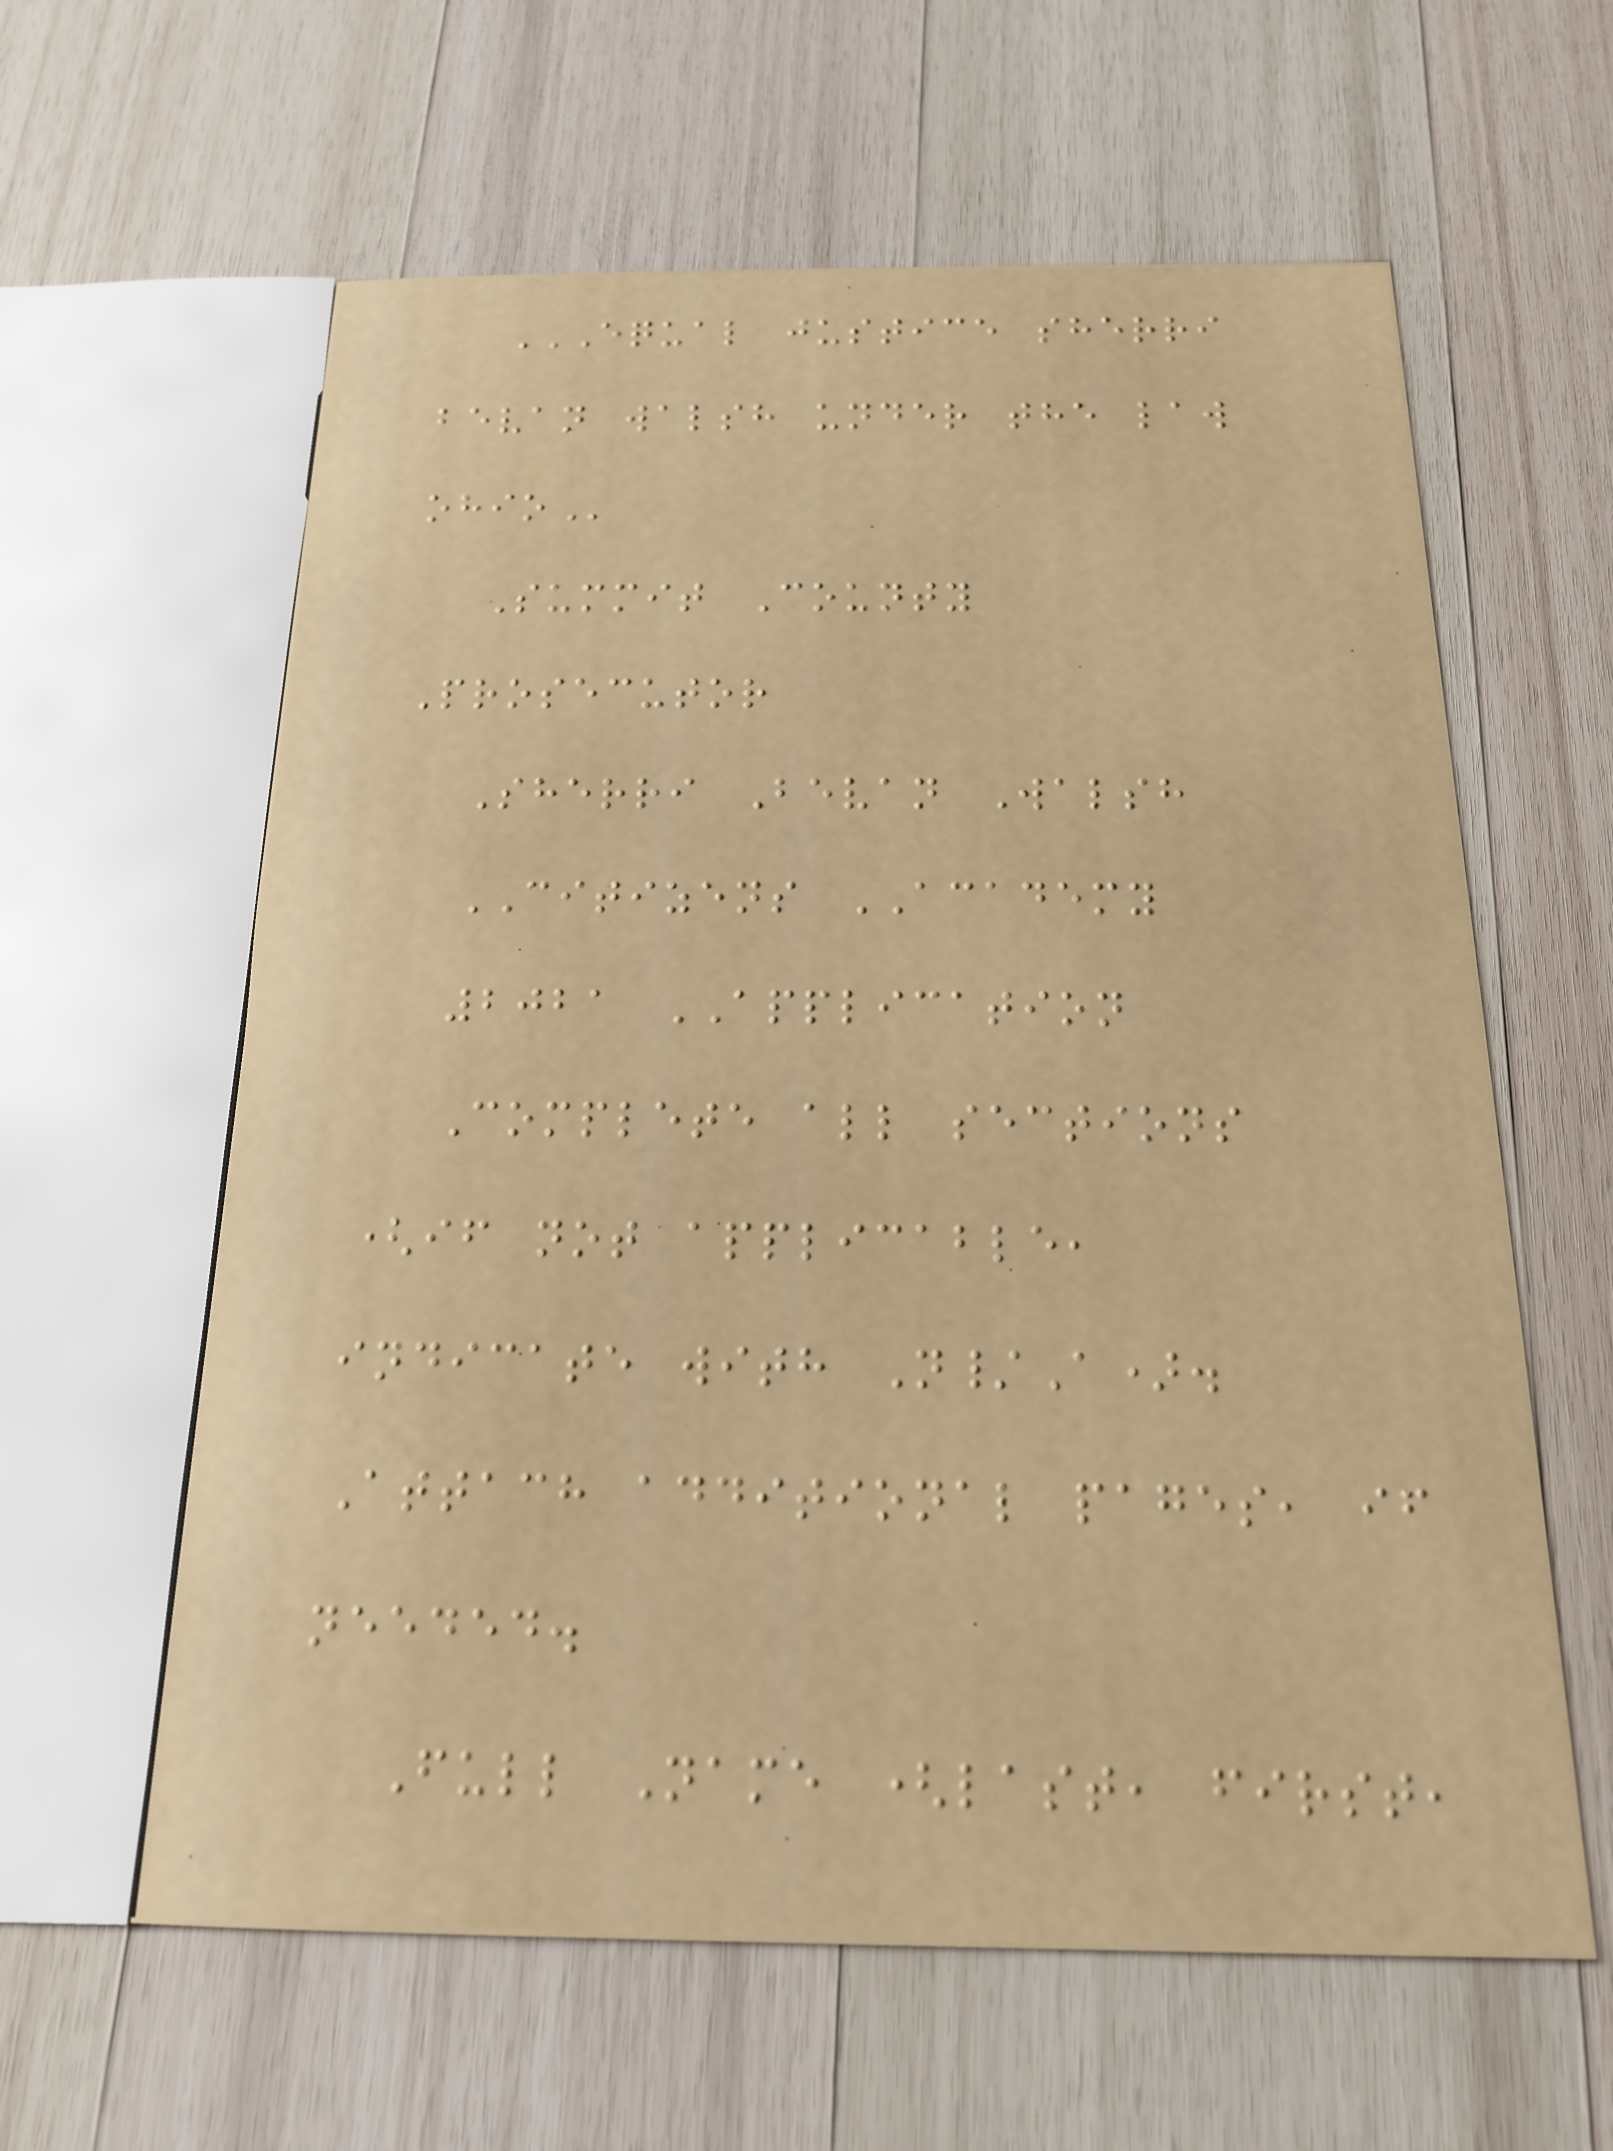EQUAL JUSTICE SHERRI
BEVAN WALSH UNDER THE LAW
OHIO
Summit County
Prosecutor
Sherri Bevan Walsh
CITIZENS ACADEMY
2021 APPLICATION
Complete all sections
(if not applicable,
indicate with N/A).
Attach additional pages, if
needed.
Full Name (last, first,
